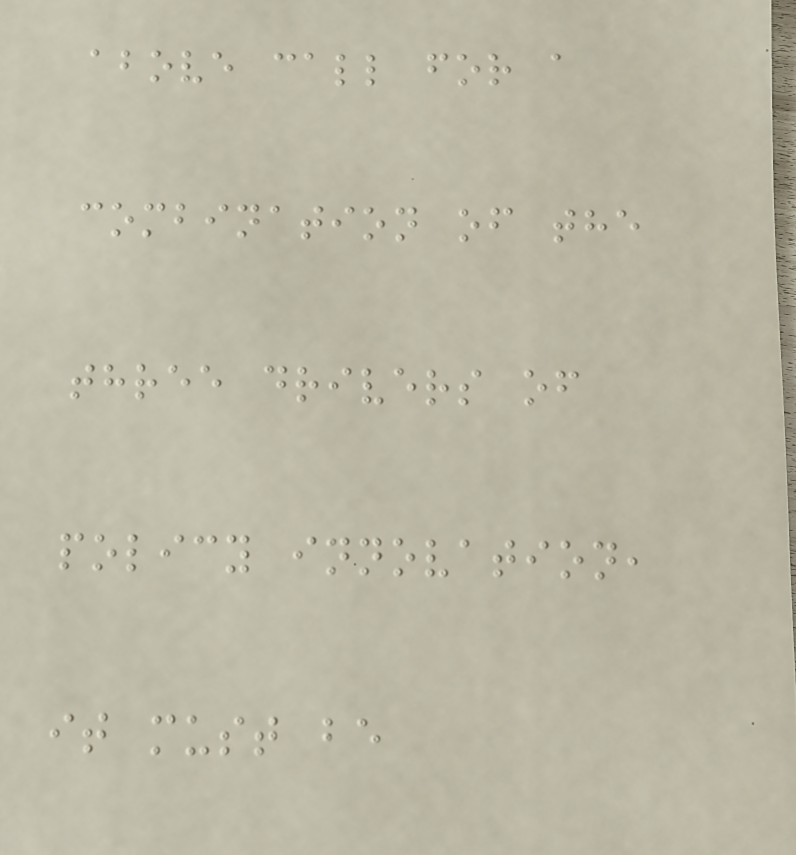above call for a
combination of the
three drivers of
policy innovation,
it must be
